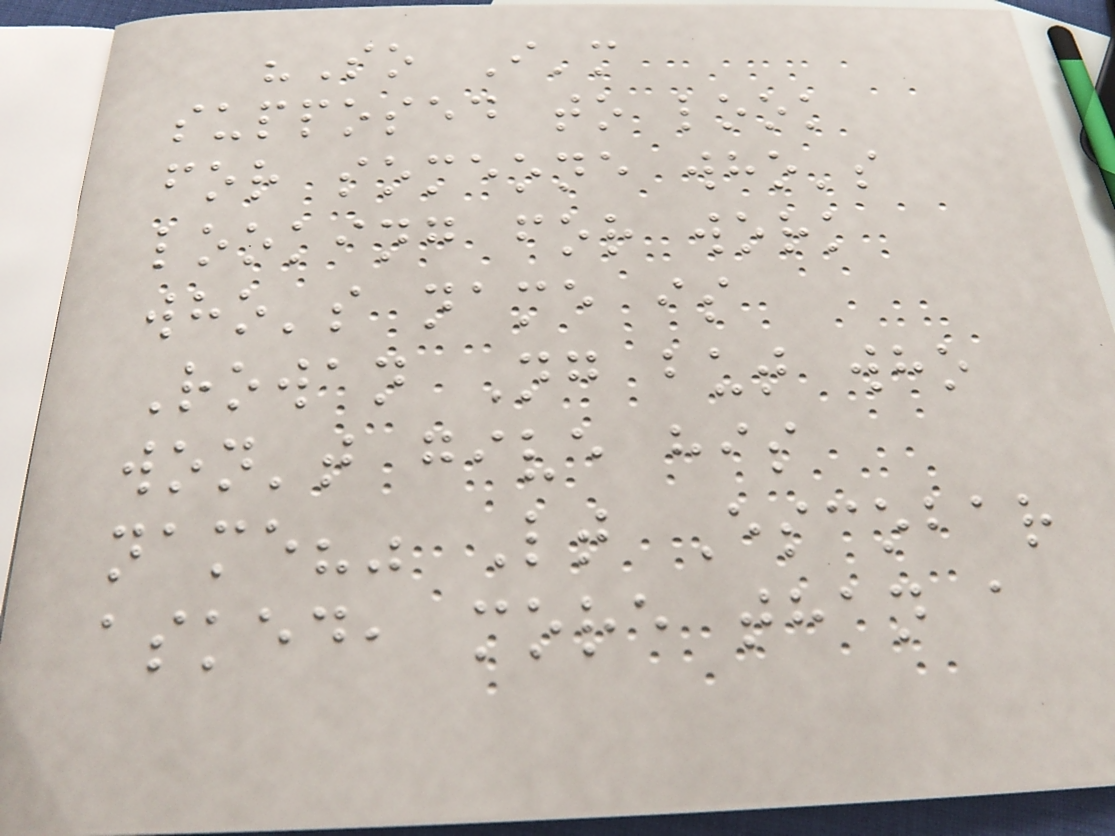"So I'm
supposed to look
for someone who's
looking for work
who's name is
Rowan Ng but who
won't give his
name?" Lt Escobar
asked, more than a
